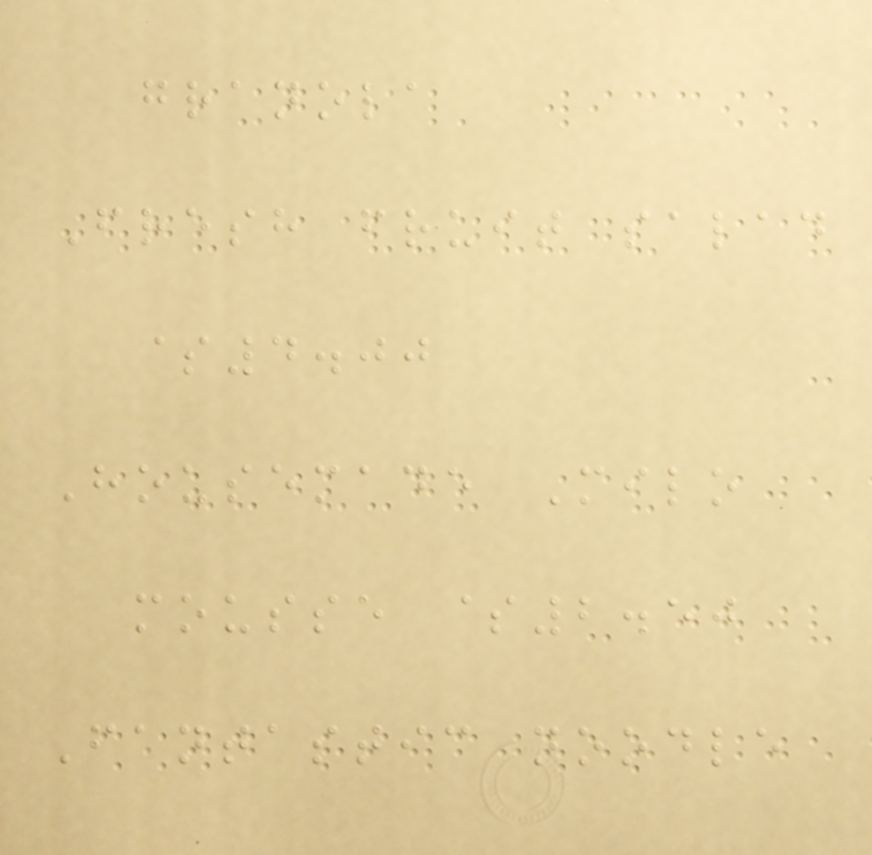granola
Fresh fruit salad
$4.00
Housemade Milo
mousse $2.50
Fantastic noodle
